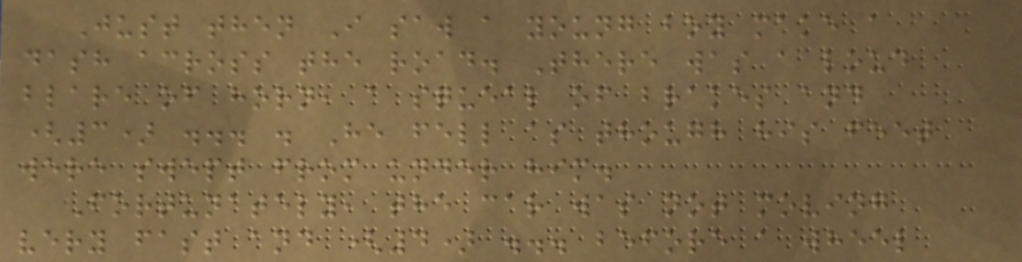Just then I saw a young boy make a
dash across the road. There was a loud
blare of horn, a squeal of brakes and
(3) ... . He fell as though his feet
were swept from under him.
Fortunately, the car was not moving
very fast and (4) ... before a wheel
